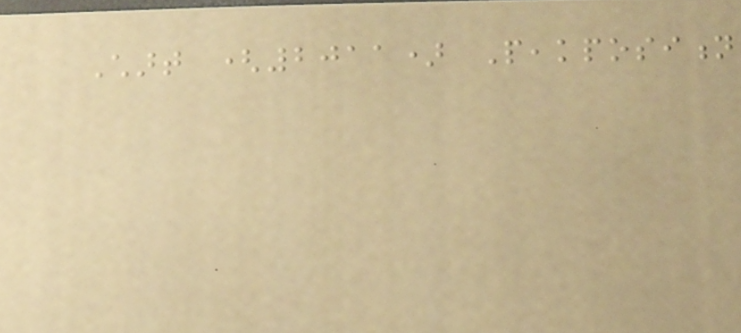Chart (2011) Peakposition
